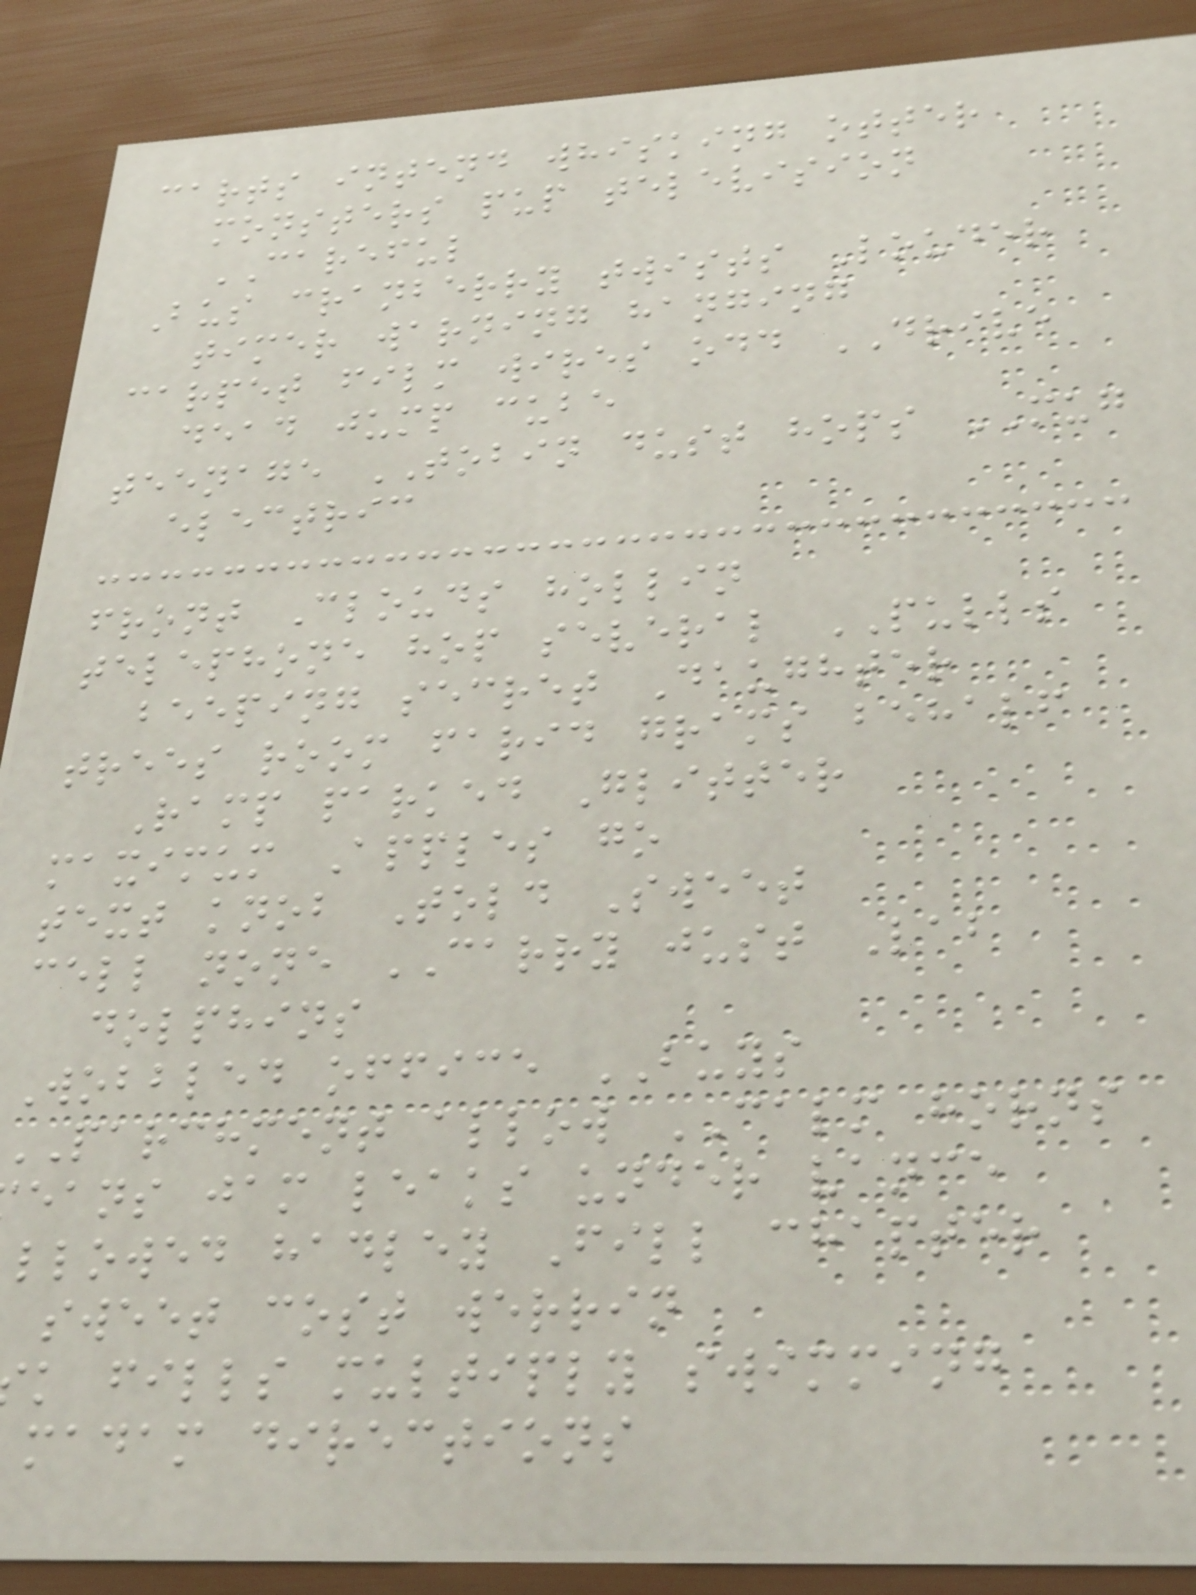carts intend whisking otter
monsters pup television
CAREFUL
Bus cranberry twists Louder
timer warning hanging
carpet film wires odd DRIVE
dead jump cube
teenage TOBIN dust hops MUG
electric
front Clouds hollin
telephone hop several PULLS
beeping secret Daughter
trees room farid grams behalf
Ramp parked Glitter
maximum Apples go
text knob Told Sweet
cell none CARRY just Lab
dolphins
Wobbled office BUYS
parchment allow CALM horns
eans jam leaks under vance
llowed hadley Fill chapter
sweet cost werrin
k fills multiply swimming
madam directions
